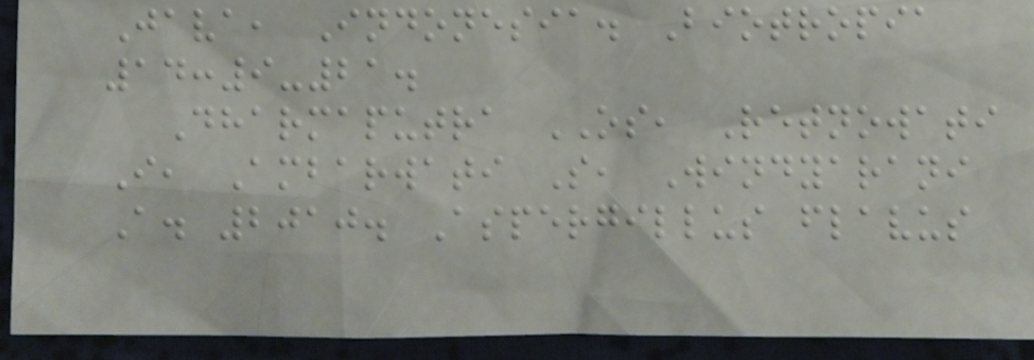Java, Indonesia. Biotropia
14:9-21.
Dharmaputra OS, Retnowati
I, Ambarwati S, Windyarani
A. 2010. Aspergillus flavus
